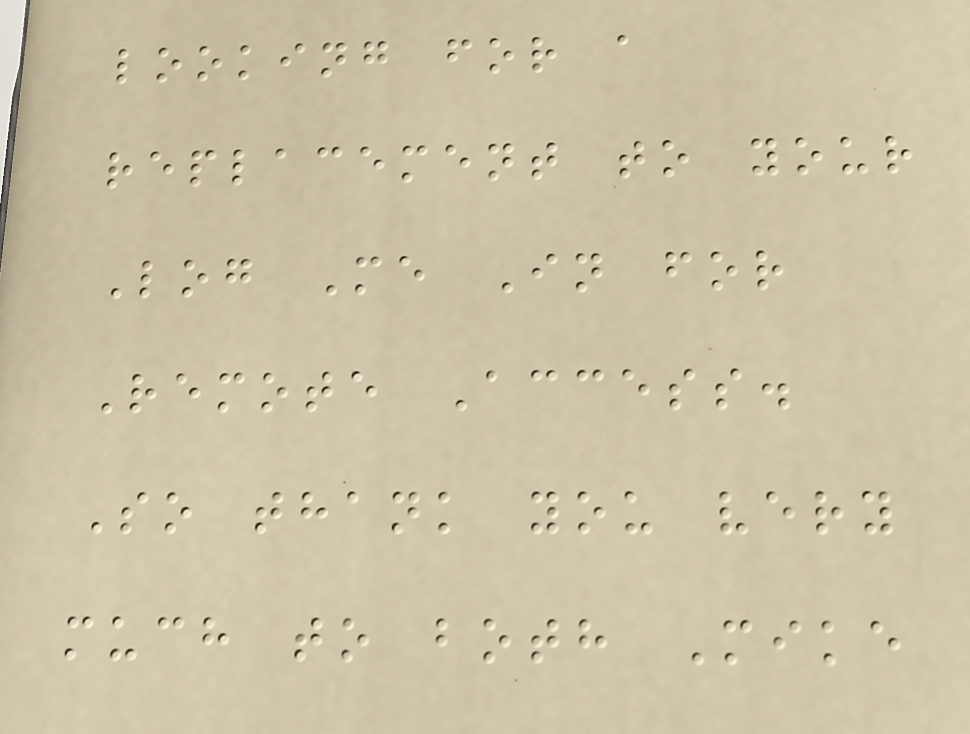looking for a
replacement to your
Log Me In for
Remote Access.
So thank you very
much to both Mike
